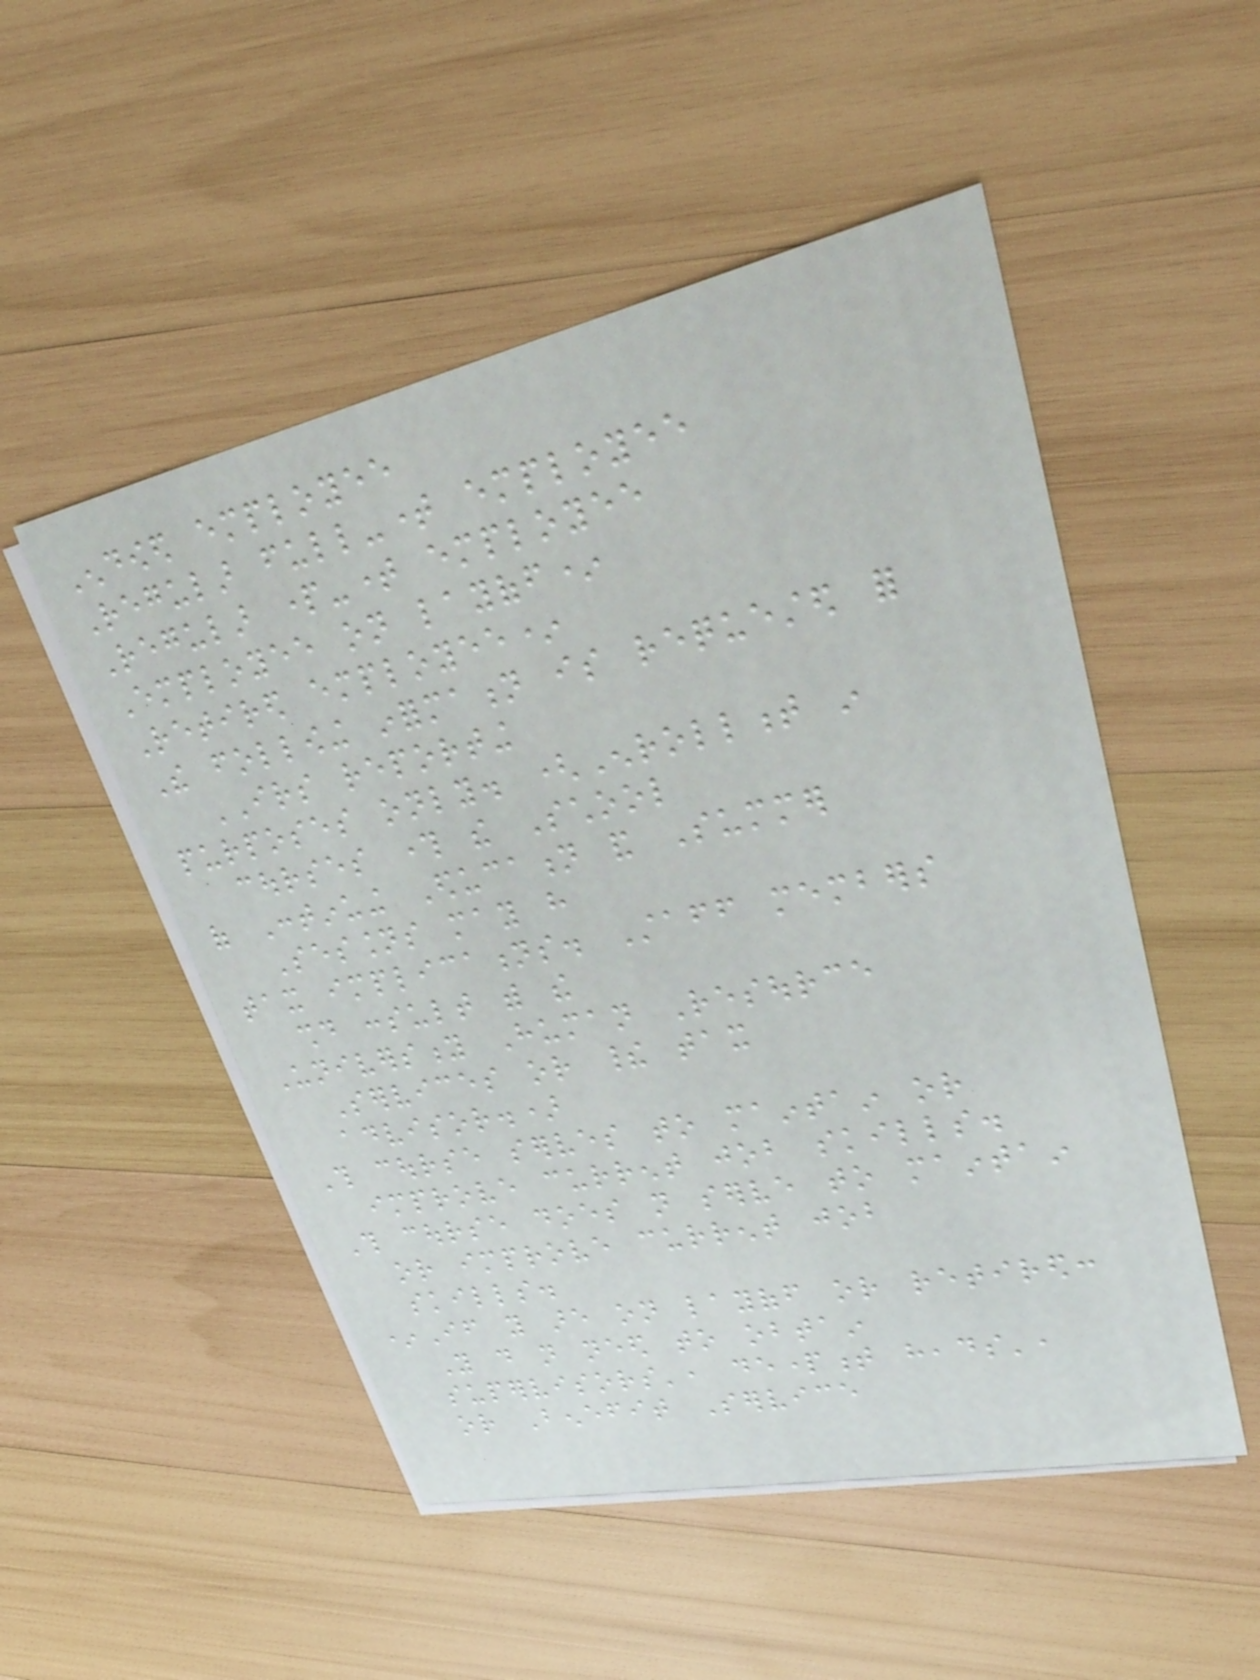Endowed employee
Regular full-time employee
Regular part-time employee
Employee on layoff*
Retired employee*
The following information is requested for
IRS reporting
purposes only. (Enrollment in
courses through the School
of Continuing Education and Summer
Sessions may have
tax implications. Staff members
should consult with the
University Human Resource
Services or their tax
advisor.)
This course serves to maintain or
improve current job skills.
This course does not serve to maintain
or improve current job
skills.
*If you are on layoff or retired:
You do not need to obtain
supervisors', department heads',
or Benefit Service
